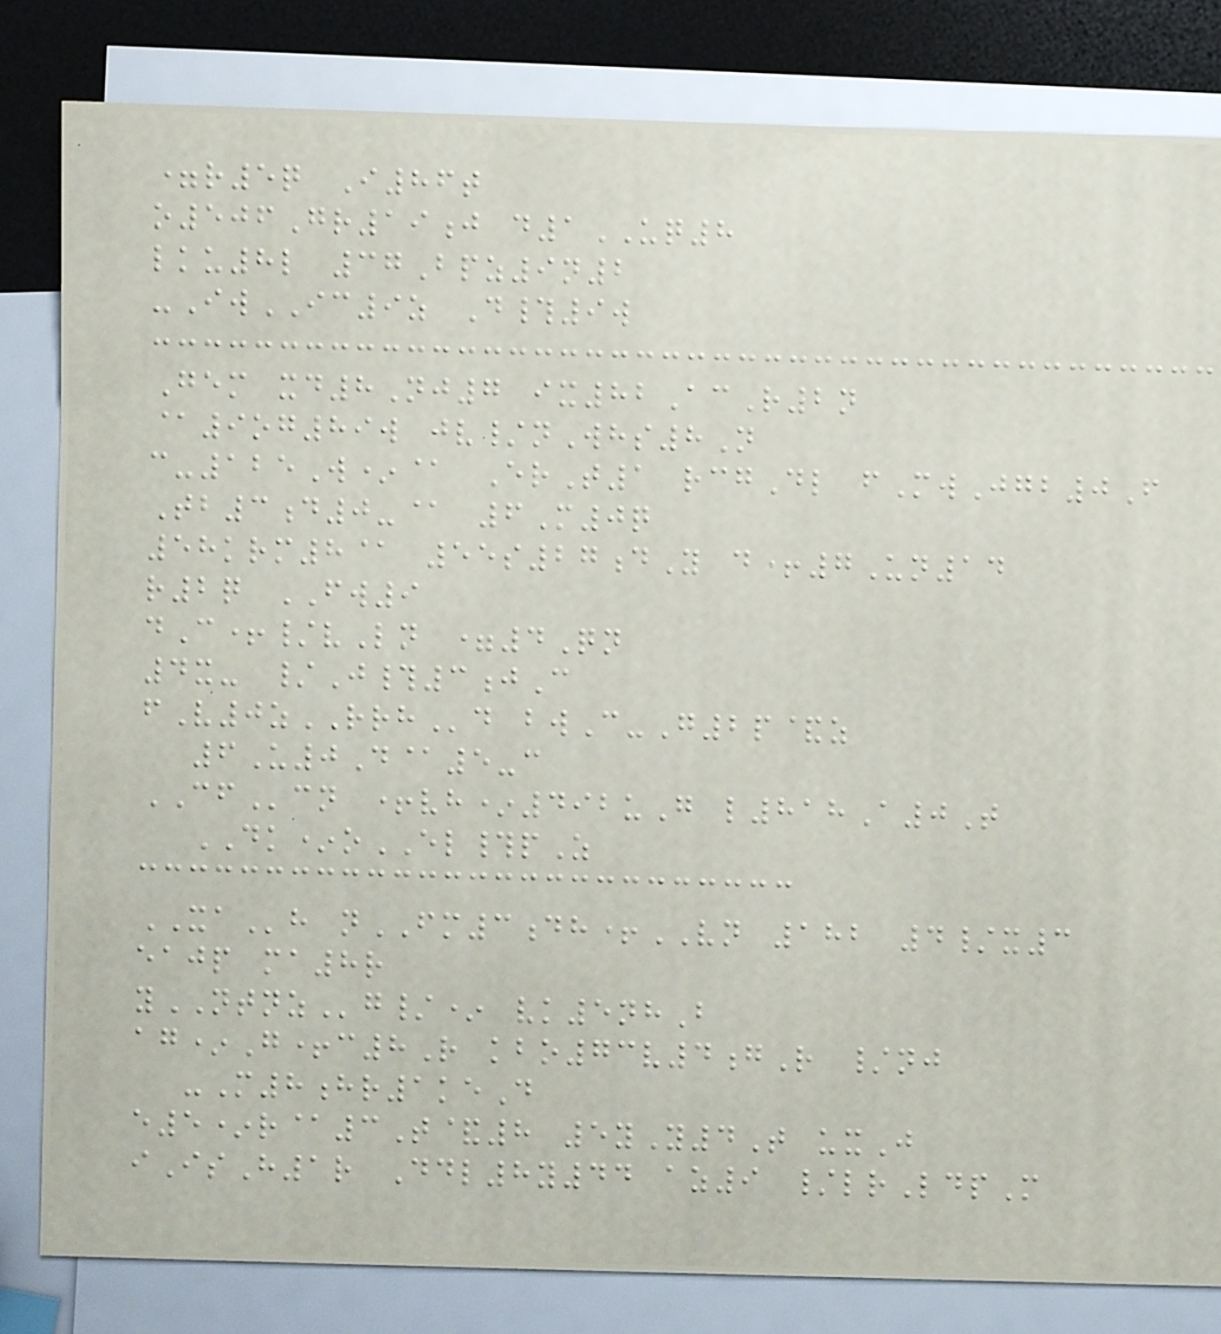=r5q I86t
o506Gr19j d1UQ8
lku8l 37Bpz9n2
-IwIC9z D#9w
Gem xd8Nj7 ix82AcR2n
@9og89w jv/nWhs8N
c-125W*@ ErT1 rcgDl fMwJgb0F
Tb3d0-@ 6M0q
58krm8@ 55s27dY d+7Un14
r2q FW9
dC+/vLn =4Qn
4x- /J#3jC
fV0zRRHd bwC-G2p&z
6U0D@5-c
CFcn +vh*492uG l818A0T
DK*oEL#pZ
XAh nFM3dh+VN 182 4/x3
eajp ma8r
yNTNZg/* vk5nhB
ag*G+c8R kbo73v4gR /nj
-M8hr1keD
e5*r@3T&8 5yY4T uxJ
iIsH1r Ddl8y44 az9 /lrLdpM
